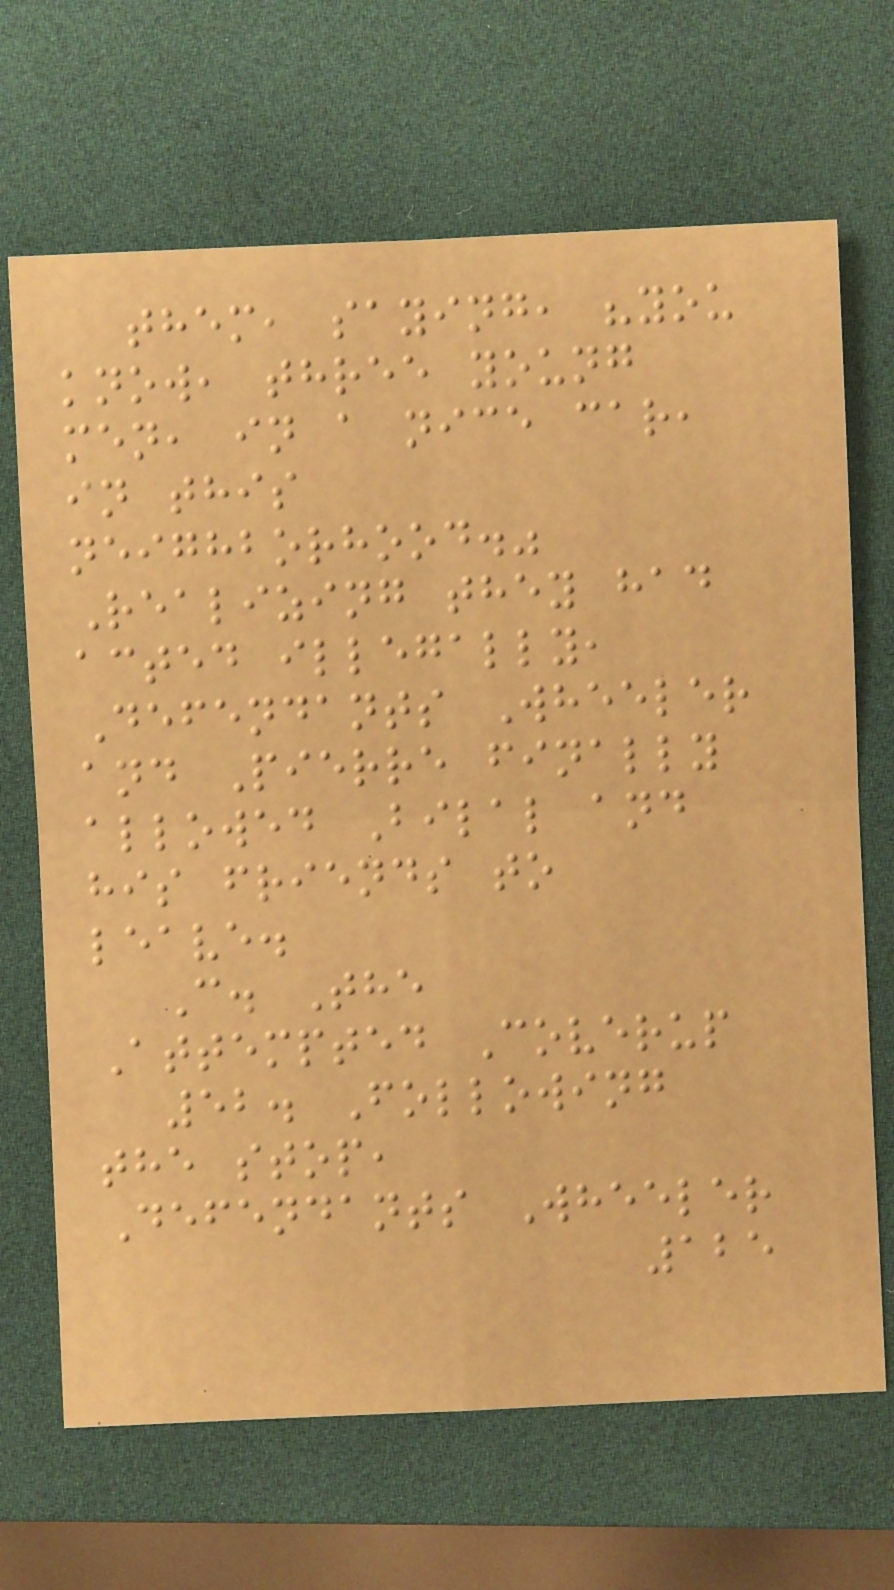them, saying, "you
know, three young
men, in a nice car,
in this
neighborhood."
Realizing they had
acted illegally,
Defendants Wheeler
and Pierre finally
allowed Bilal and
his friends to
leave.
C. The
Attempted Coverup
52. Following
the stop,
Defendants Wheeler
125
